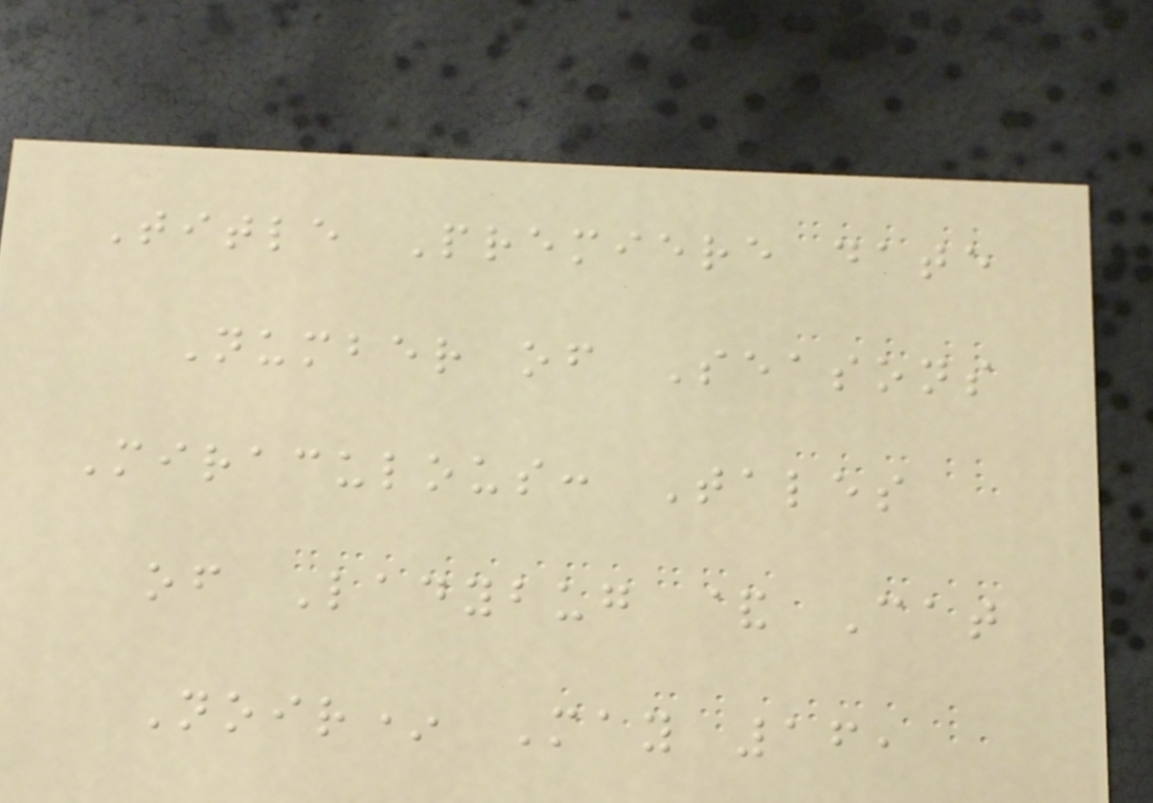Title Premiere date
Number of Seasons
Miraculous: Tales
of Ladybug & Cat
Noir* May 16,
